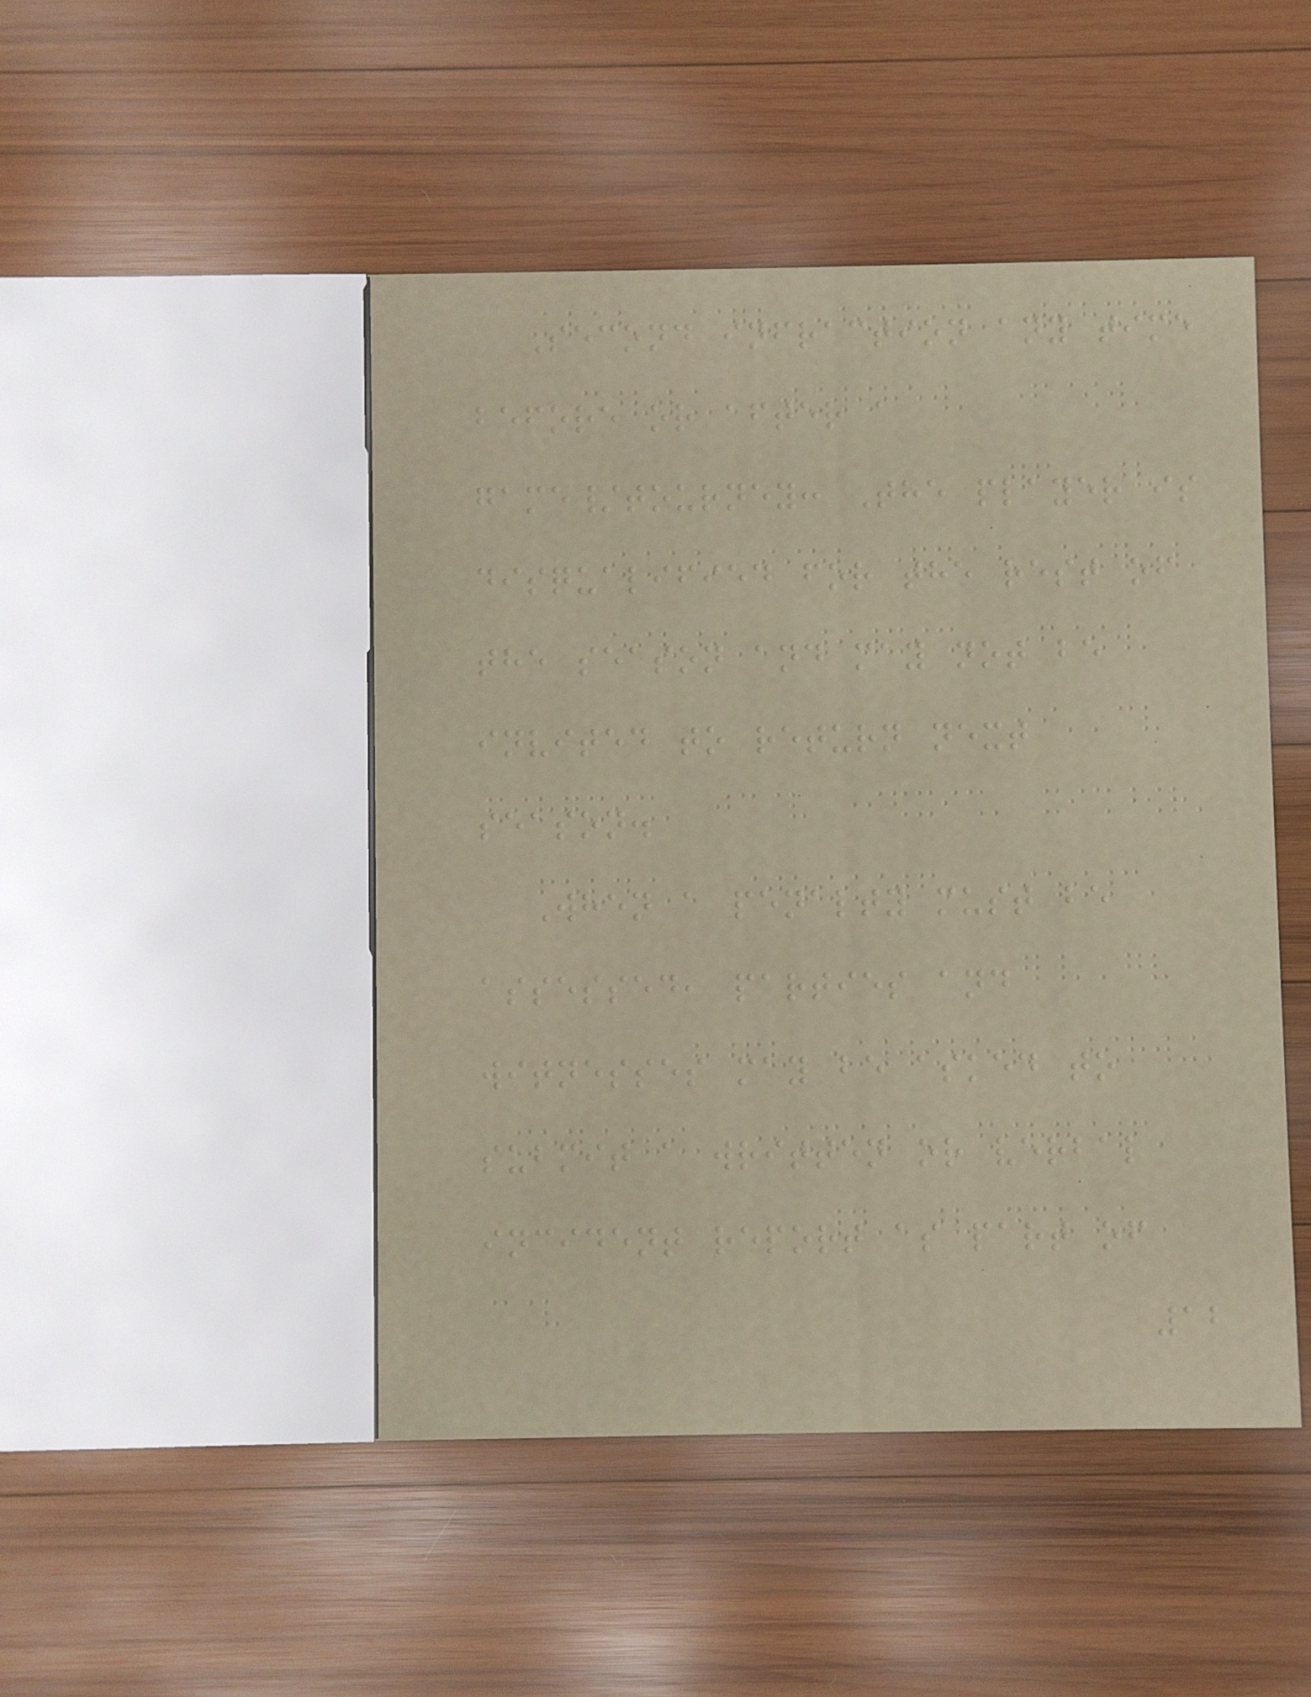Second infraction any time
before or after a
game/tourney: The player is
disqualified for the rest of
the season and may not be
invited to return next
season.
When a penalty must be
assessed, parties and
witnesses may be asked to
submit a written or verbal
incident report as part of
12
